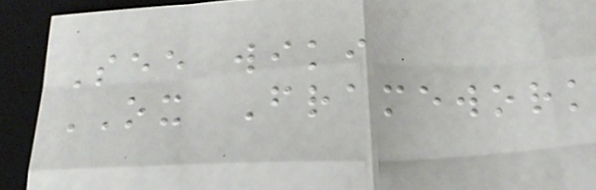See wiki
OX Framework
